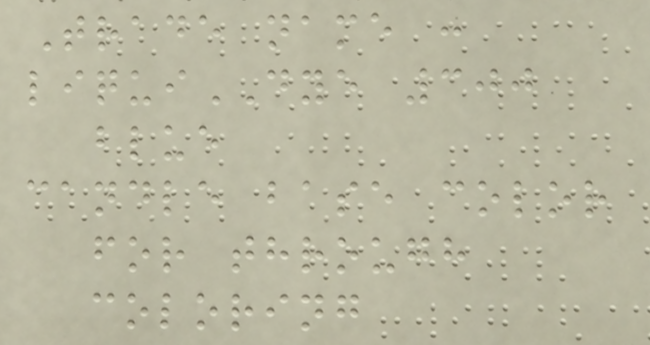Trade name :
liquiDYE 300
blue
candle base color
for through
coloring
